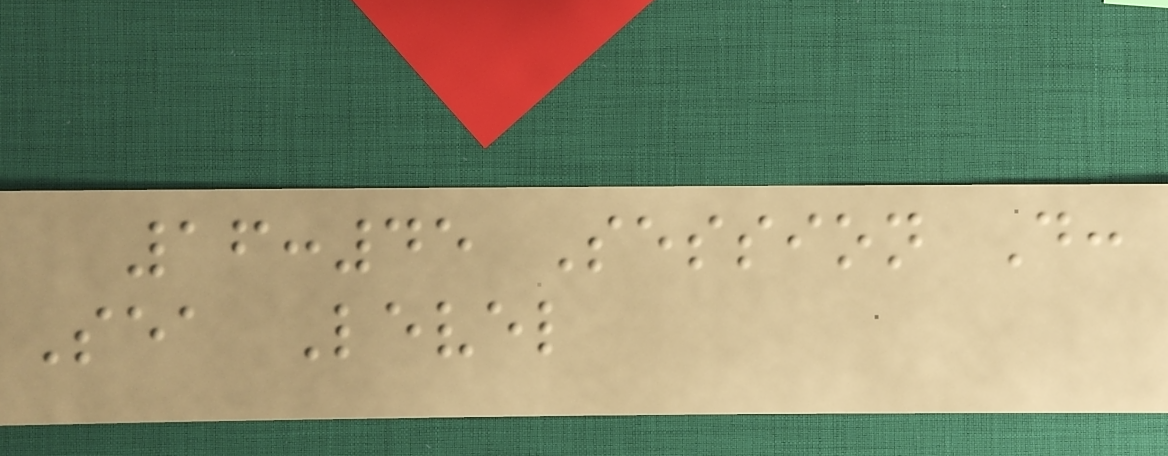16:45 Session D:
Sea Level
